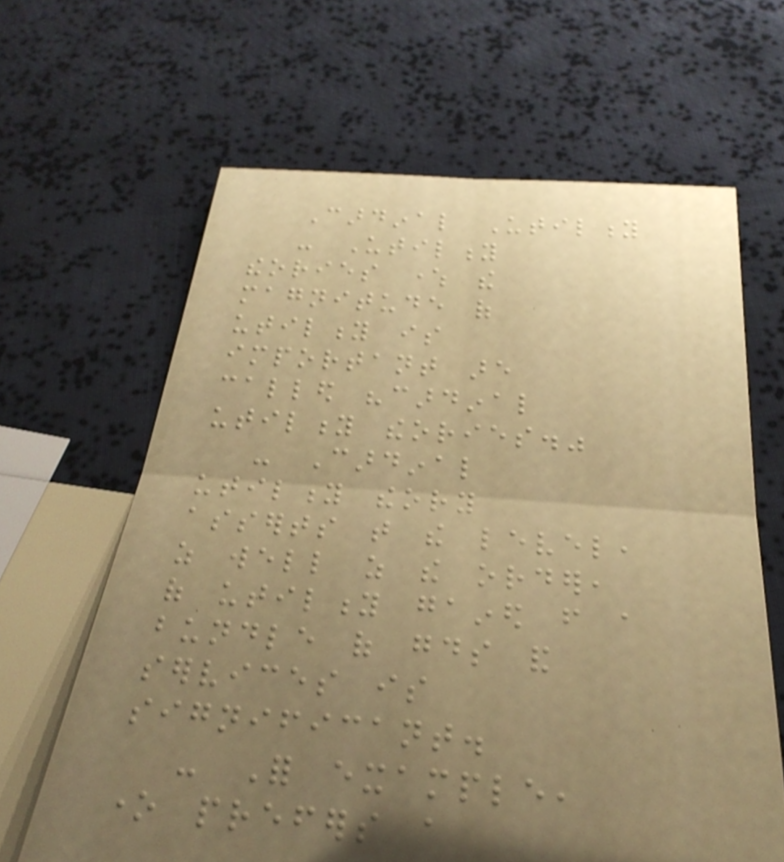Cardinal Utility
- Utility
theories where the
magnitude of
utility is
important are
called "cardinal
utility theories."
- Cardinal
utility theory
asserts that the level,
as well as the order,
of utility gained from a
bundle of goods and
services is
significant.
- For example,
one prefers a
